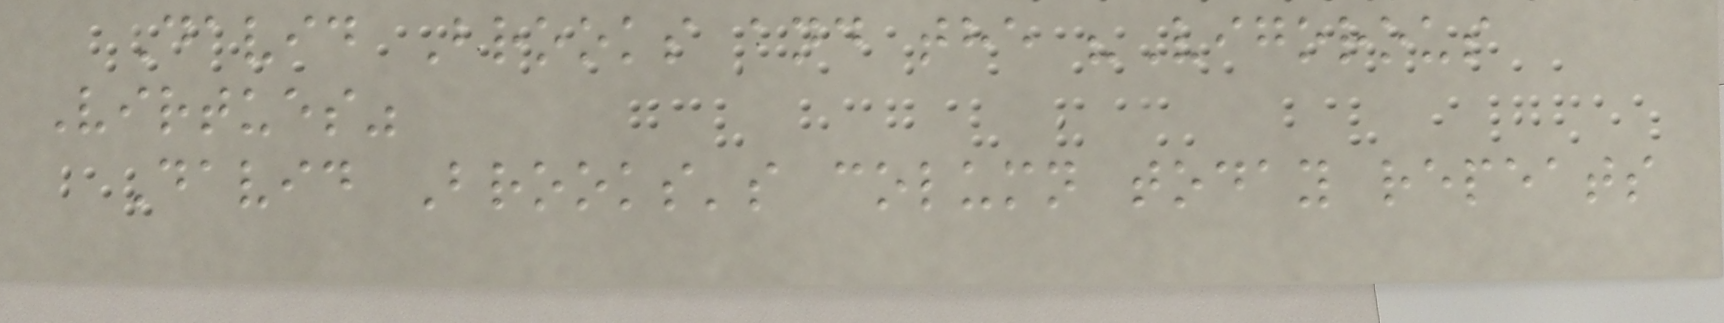David Brooks and the "Vigorous
Virtues"
David Brooks's column today repeats
